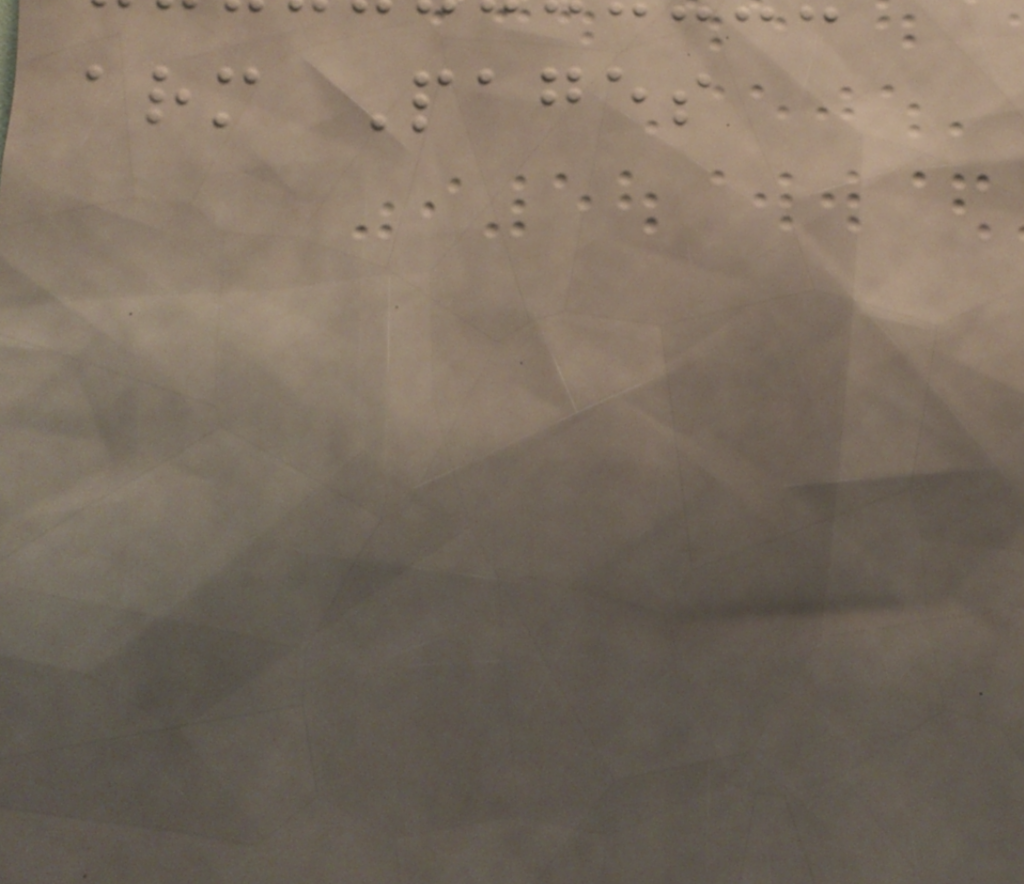arm Pages
